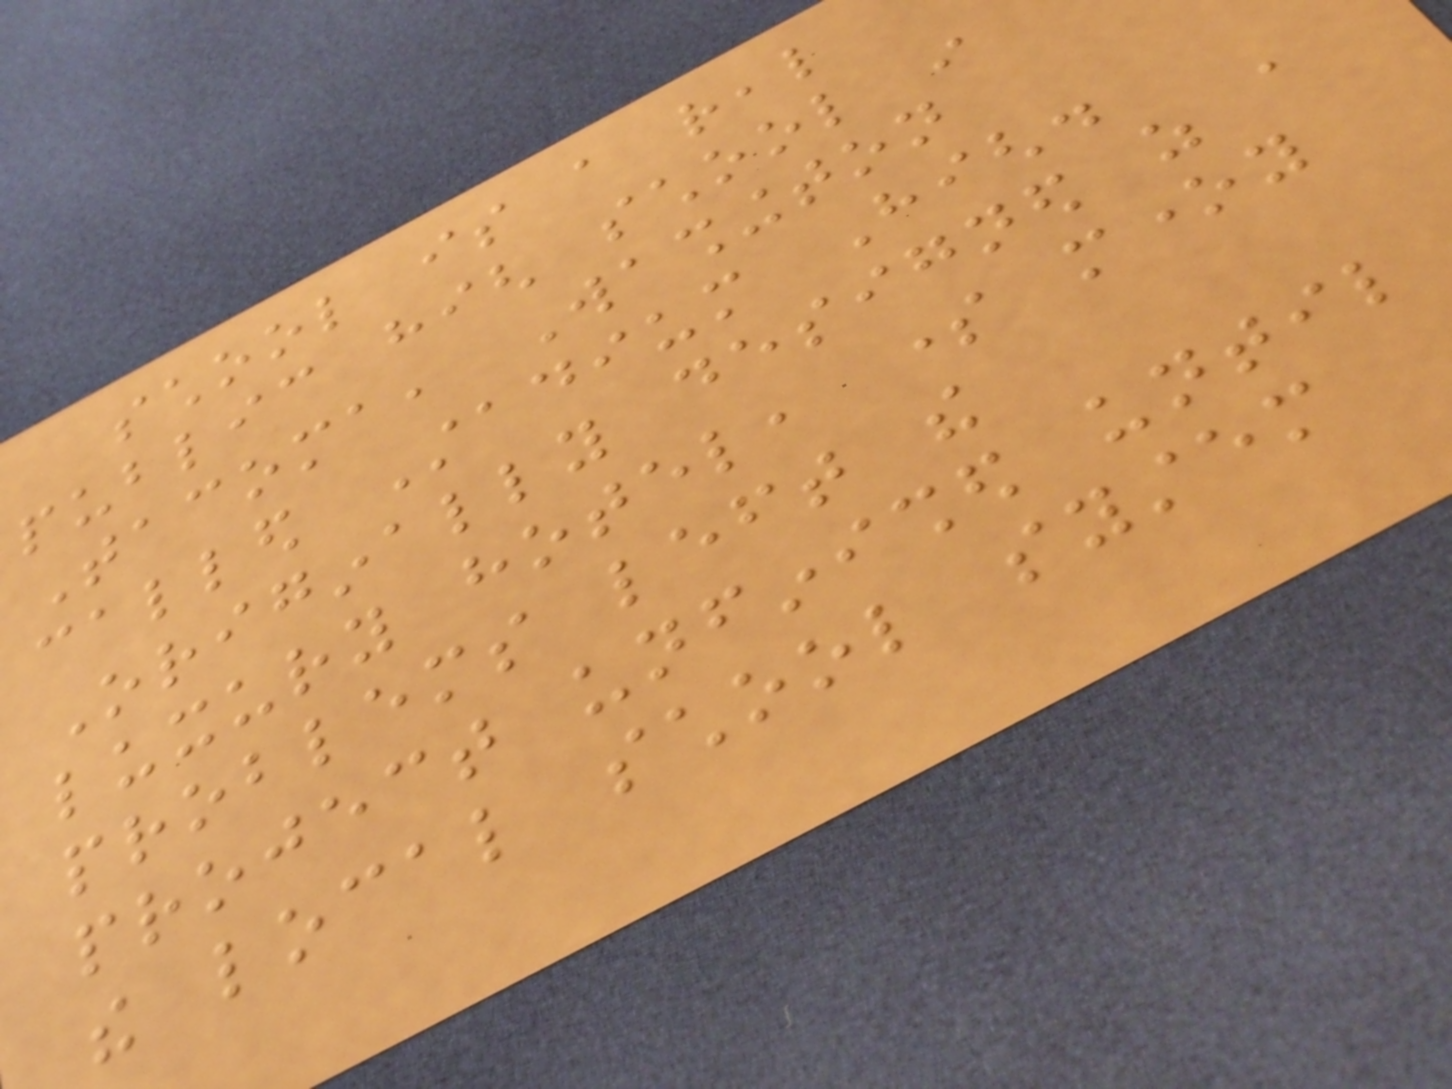school is a real
public high school in
Tacoma, Washington
called Stadium High.
Originally designed as a
luxury hotel, some money
problems left the
project unfinished until
the local school system
